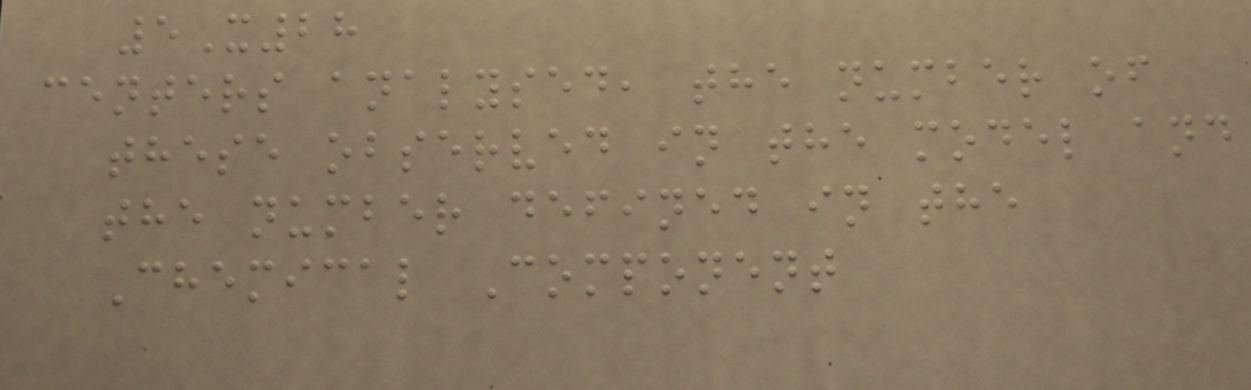5X28
centers analysed, the number of
these observed in the model and
the number defined in the
Chemical Component
